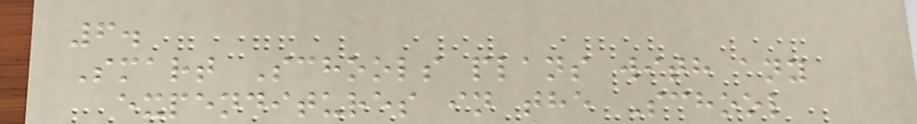6.
Smart Schools plans with any
expenditures in the School
